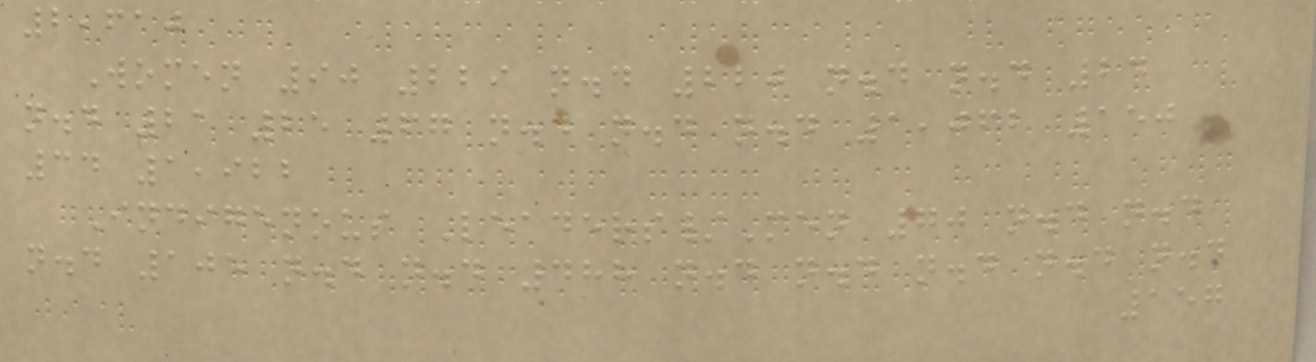2,610
Women 90 229 n.d 220 n.d n.d 24
n.d 21 25 67 n.d n.d n.d 1,062 150
34 1,922
Indigenous Leaders/Men 70 n.d n.d
n.d 105 n.d n.d 488 n.d n.d n.d n.d n.d
157
